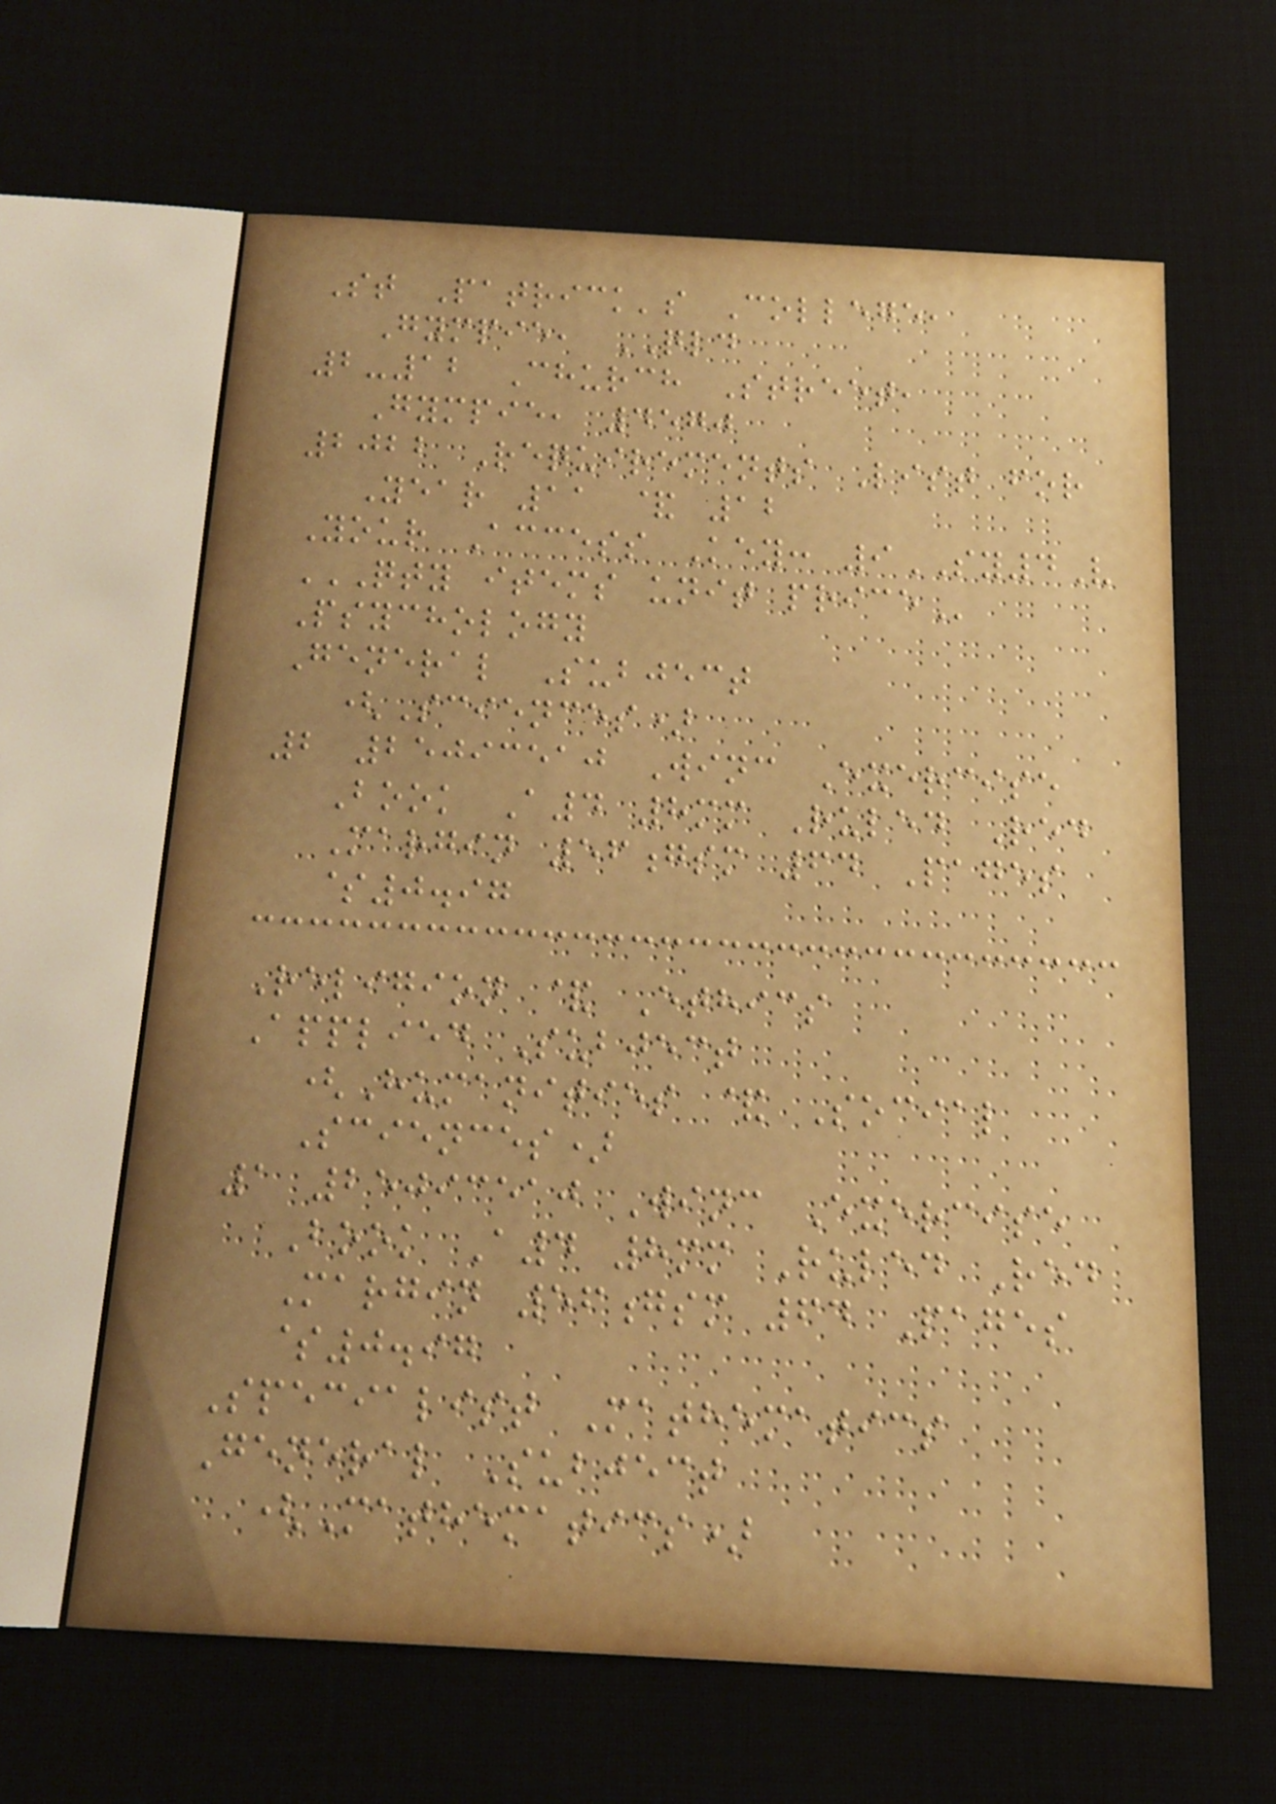St Patrick's College,
Gympie, QLD
2-12 Church Street,
Gympie, 4570
2022 Requirements List for
Year 11 & 12
Your Access Key: 9SY4V
QTY ITEMS UNIT PRICE
Psychology
General Subject
(Sciences)
2 25093510 Winc Exercise
Book A4 8mm Ruled Red
Margin 56gsm 64 Pages
$0.97
Religion & Ethics
Applied Subject
(Humanities & Social
Sciences)
1 25093510 Winc Exercise
Book A4 8mm Ruled Red
Margin 56gsm 64 Pages
$0.97
Specialist Mathematics
General Subject
(Mathematics)
